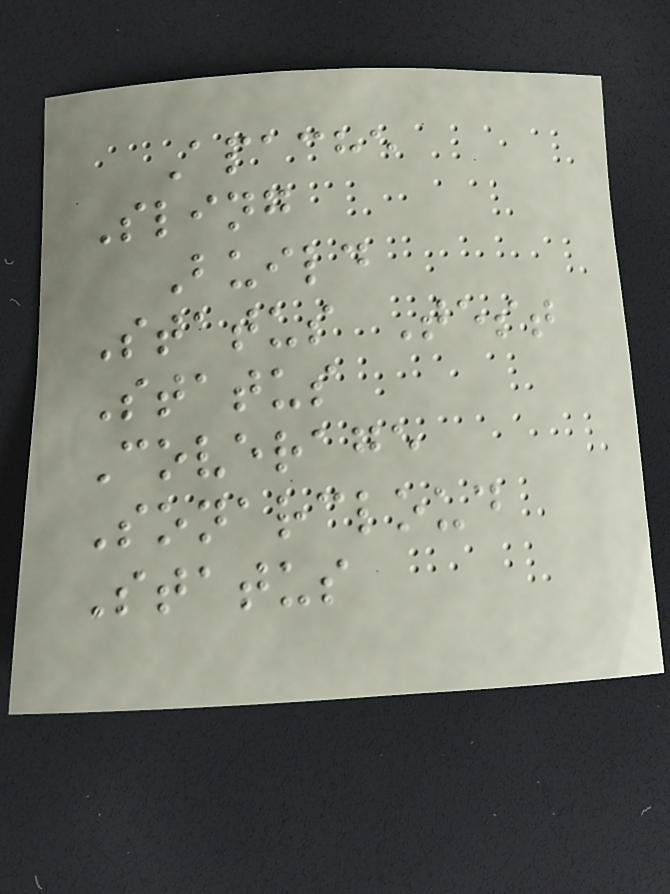Apache
Sling
Build
Status Test
Status
Coverage
Sonarcloud
Status
